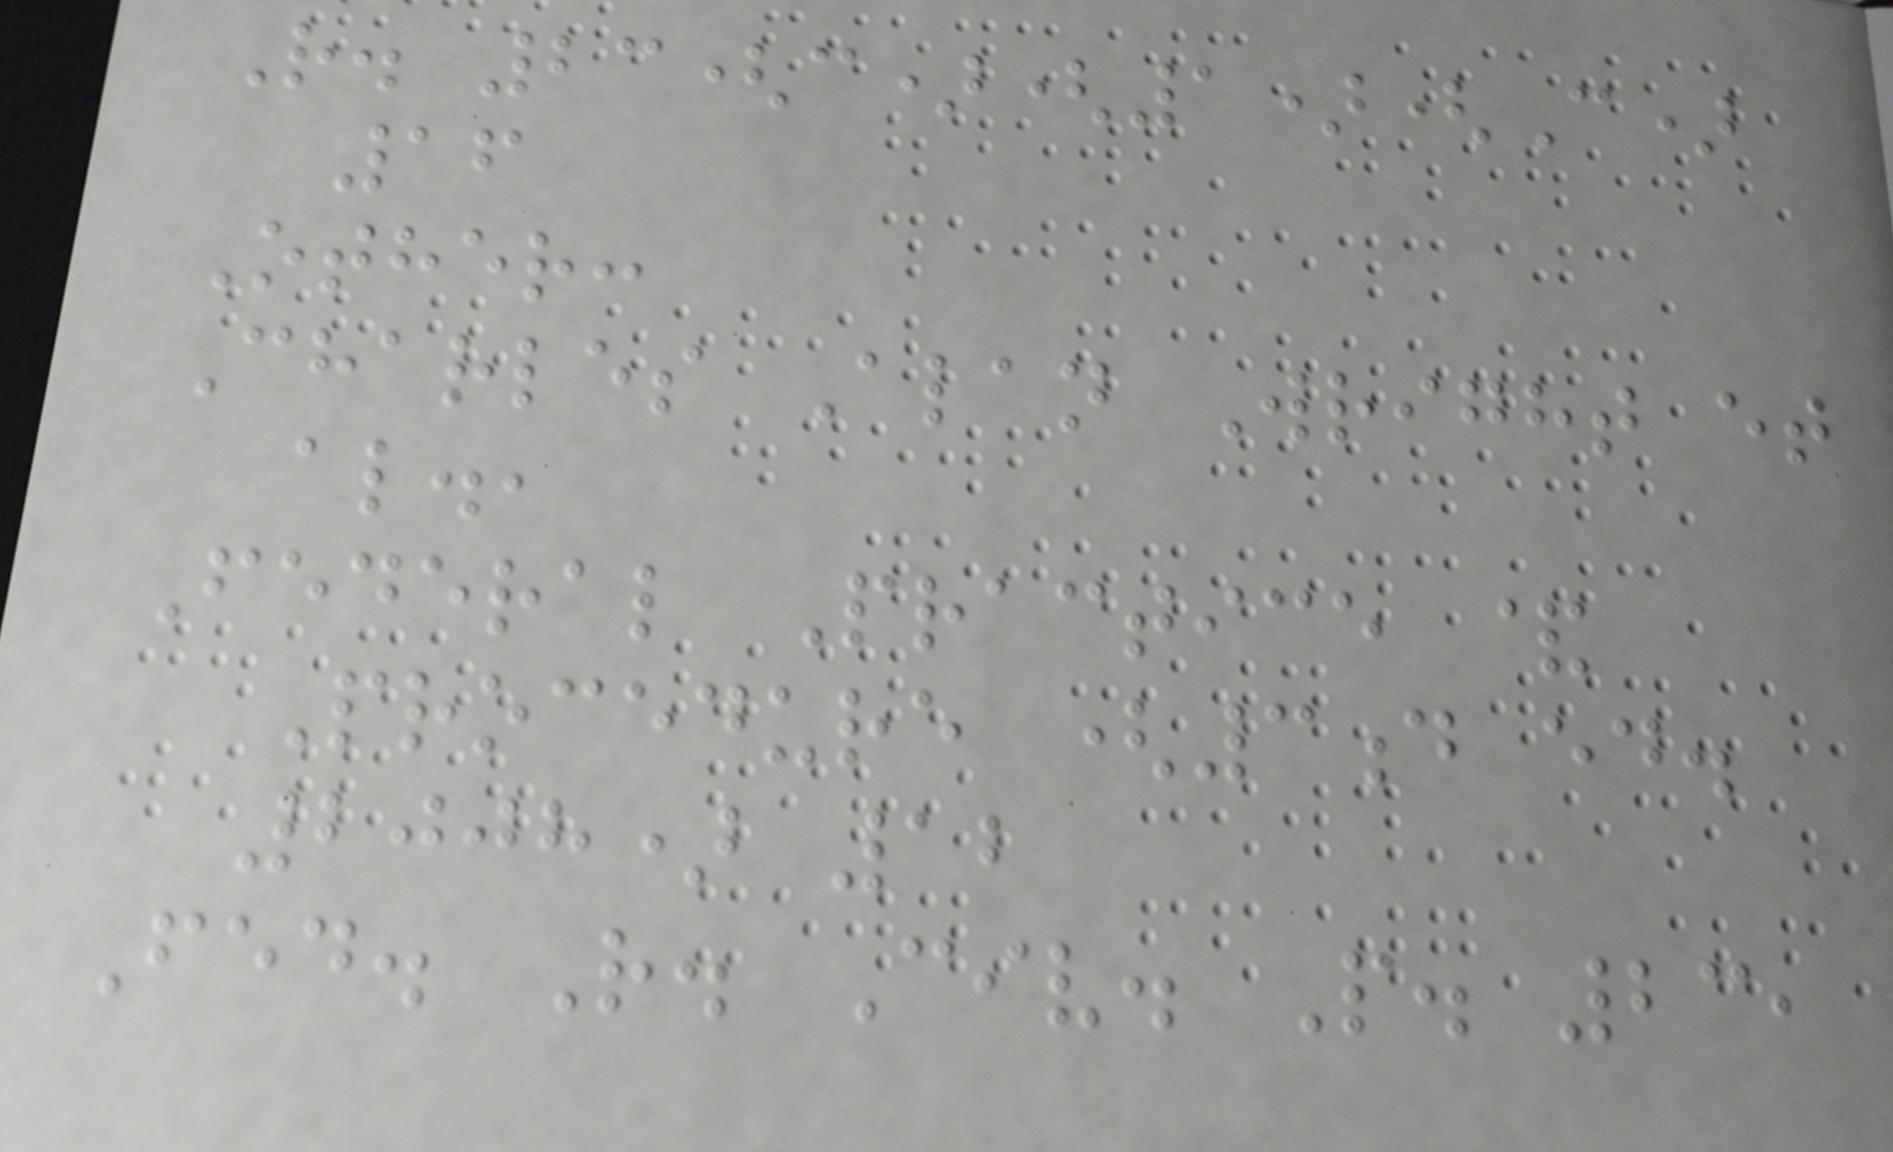R. 23(c)(1)(C)
16
Other:
Charles Alan Wright et
al.,
Federal Practice &
Procedure (3d ed.
2008) 12
Fed. R. Civ. P. 23,
